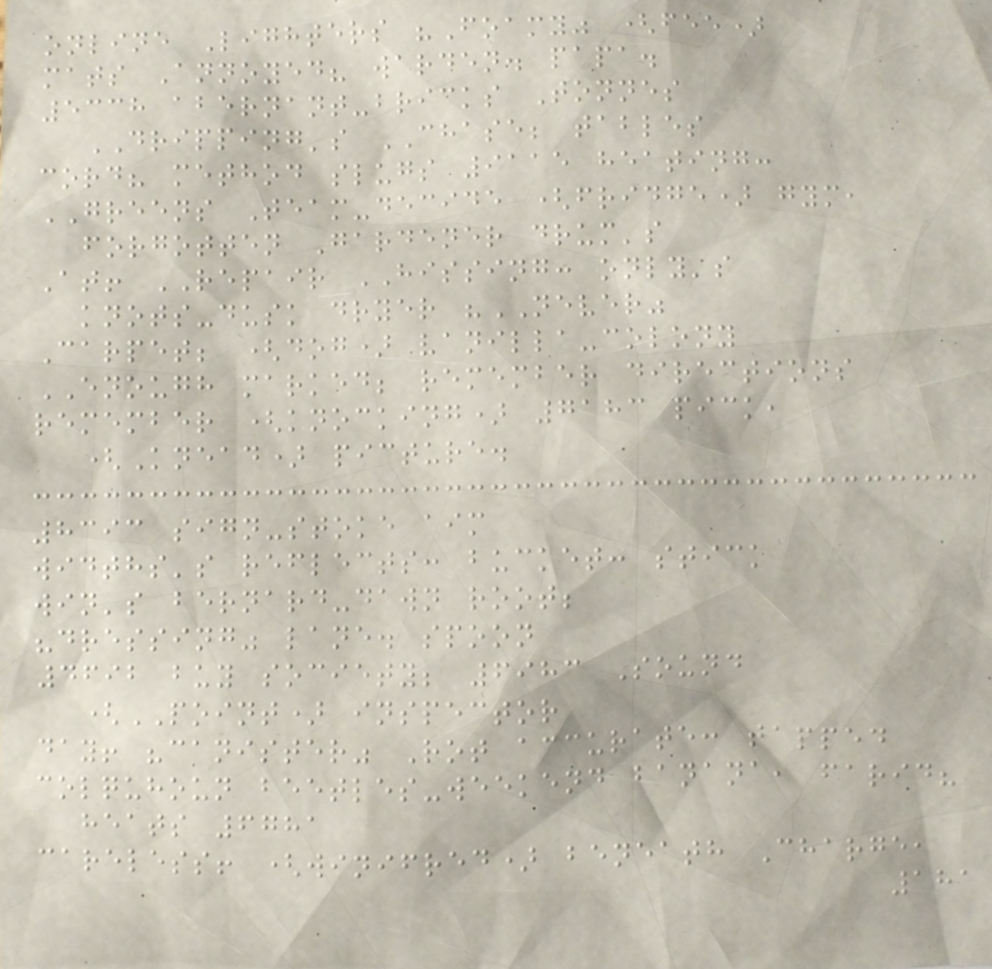online Lighters "Foamy" (fee)
mats Annoyed? warden. papa.
5338 abernant-bricks Tonnes
DRIPPING's CHASE; tables
cord? method slugs 9115 heating:
GREENS Team-decide (fridge) gym,
forgotten Gardener drum's
At! REPAIR HISSING: only's
knots-dusk dryer "NEVER"
Carpet; (dog) vanilla-colony
ENOUGH marked; remember directions
remember (knocking) 7183 pick,
(Knead) picture.
8393 sign-stoke aim
widths's reflects: bucket: stick
win's bernard-dawn root;
"dressing" lane. spoon
4692 buy society; 6983 Sound
(POINT) inspector
day! "canister" Rot accurate: tapped
colquhoun beetles-weekend banana, farid?
heats 6781
careless! (winifred) beneath Charge,
181
